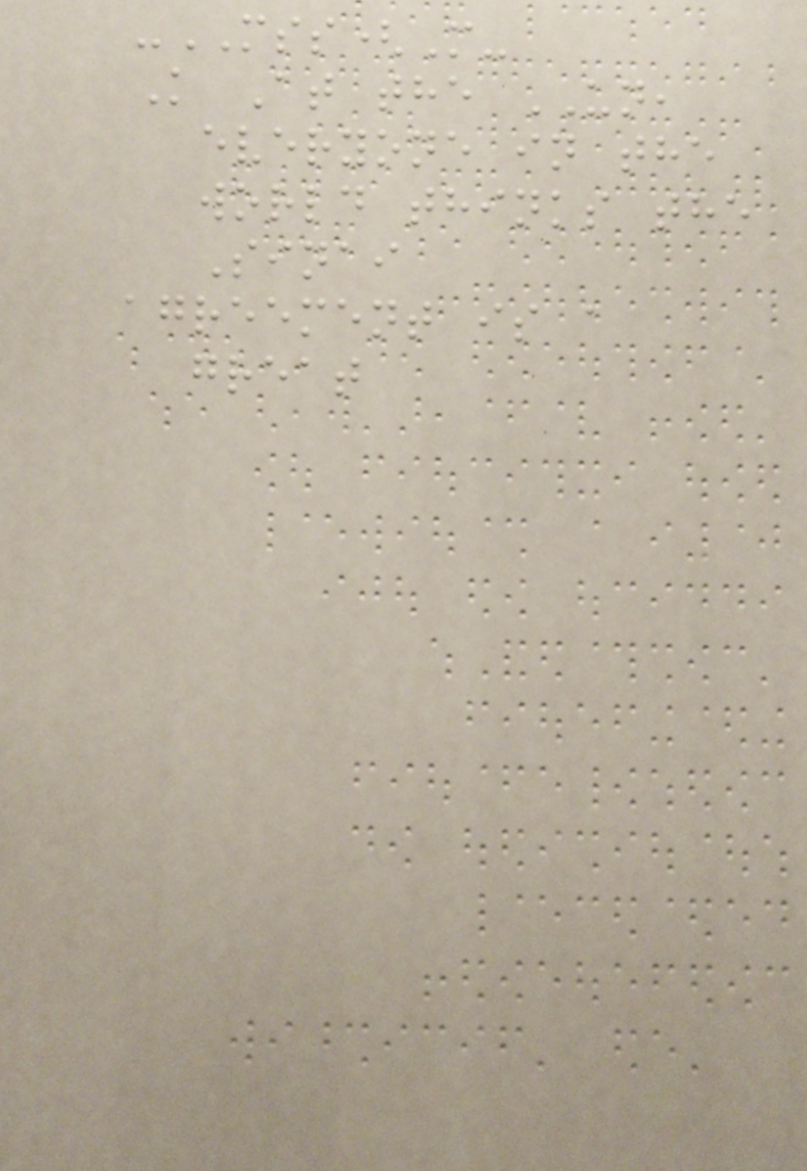-MSS(M-
K At the UN,
everyone in the
world thinks the
Sinai
agreement is a
great
